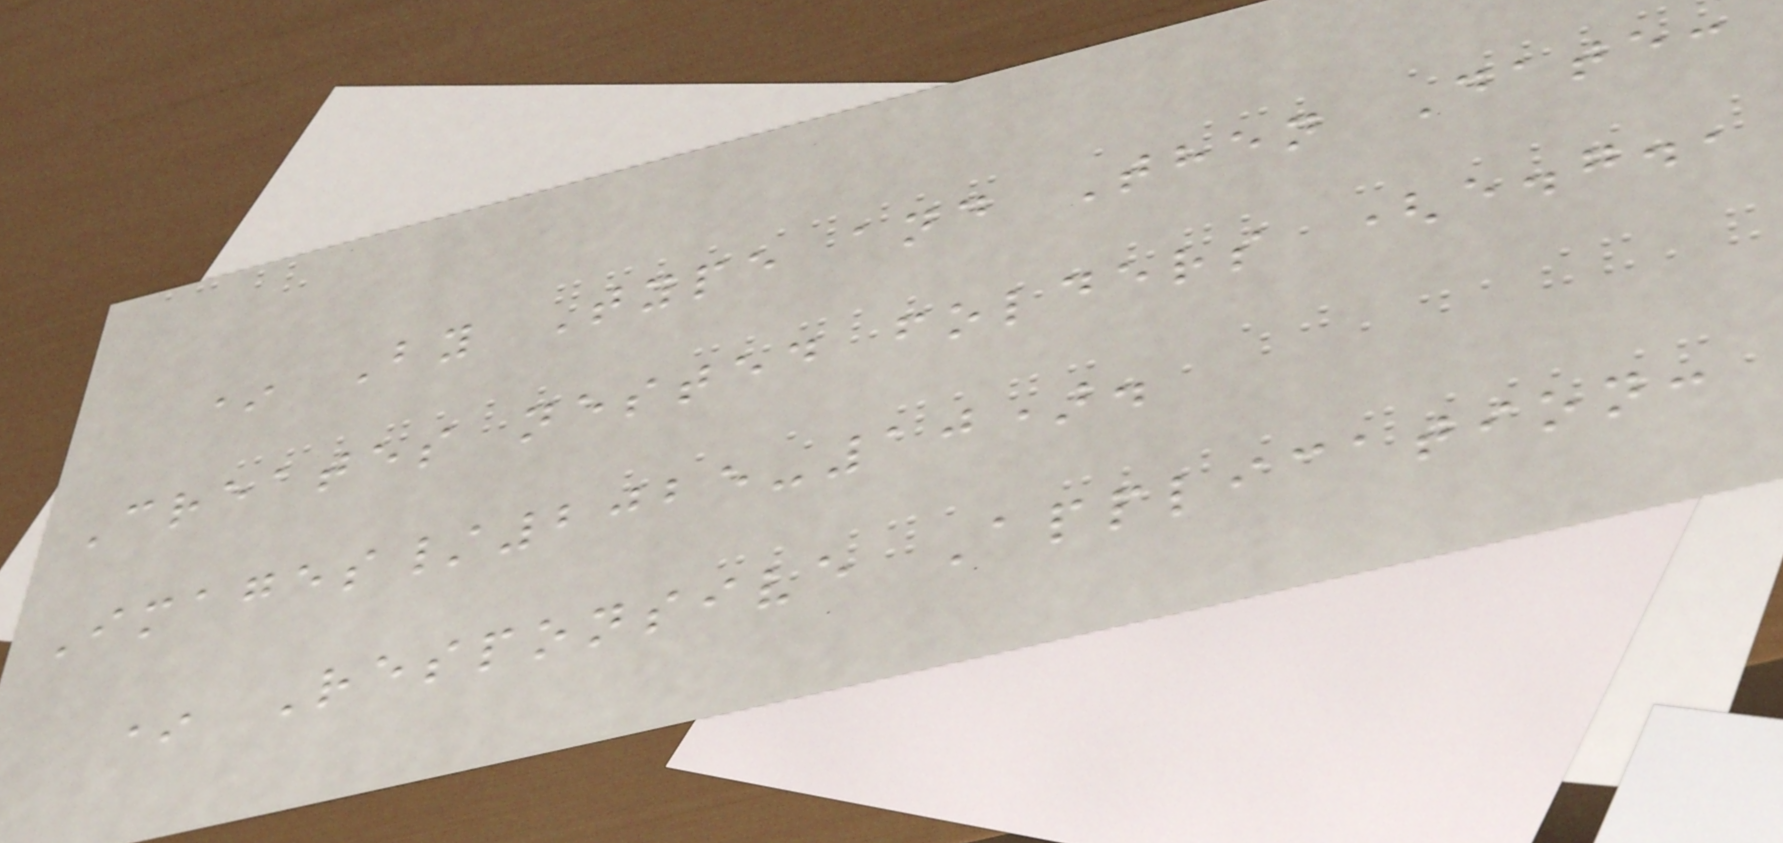* By Type and Then Date:
Creates nested folders (e.g.,
Images/2025-10).
* Responsive Application:
